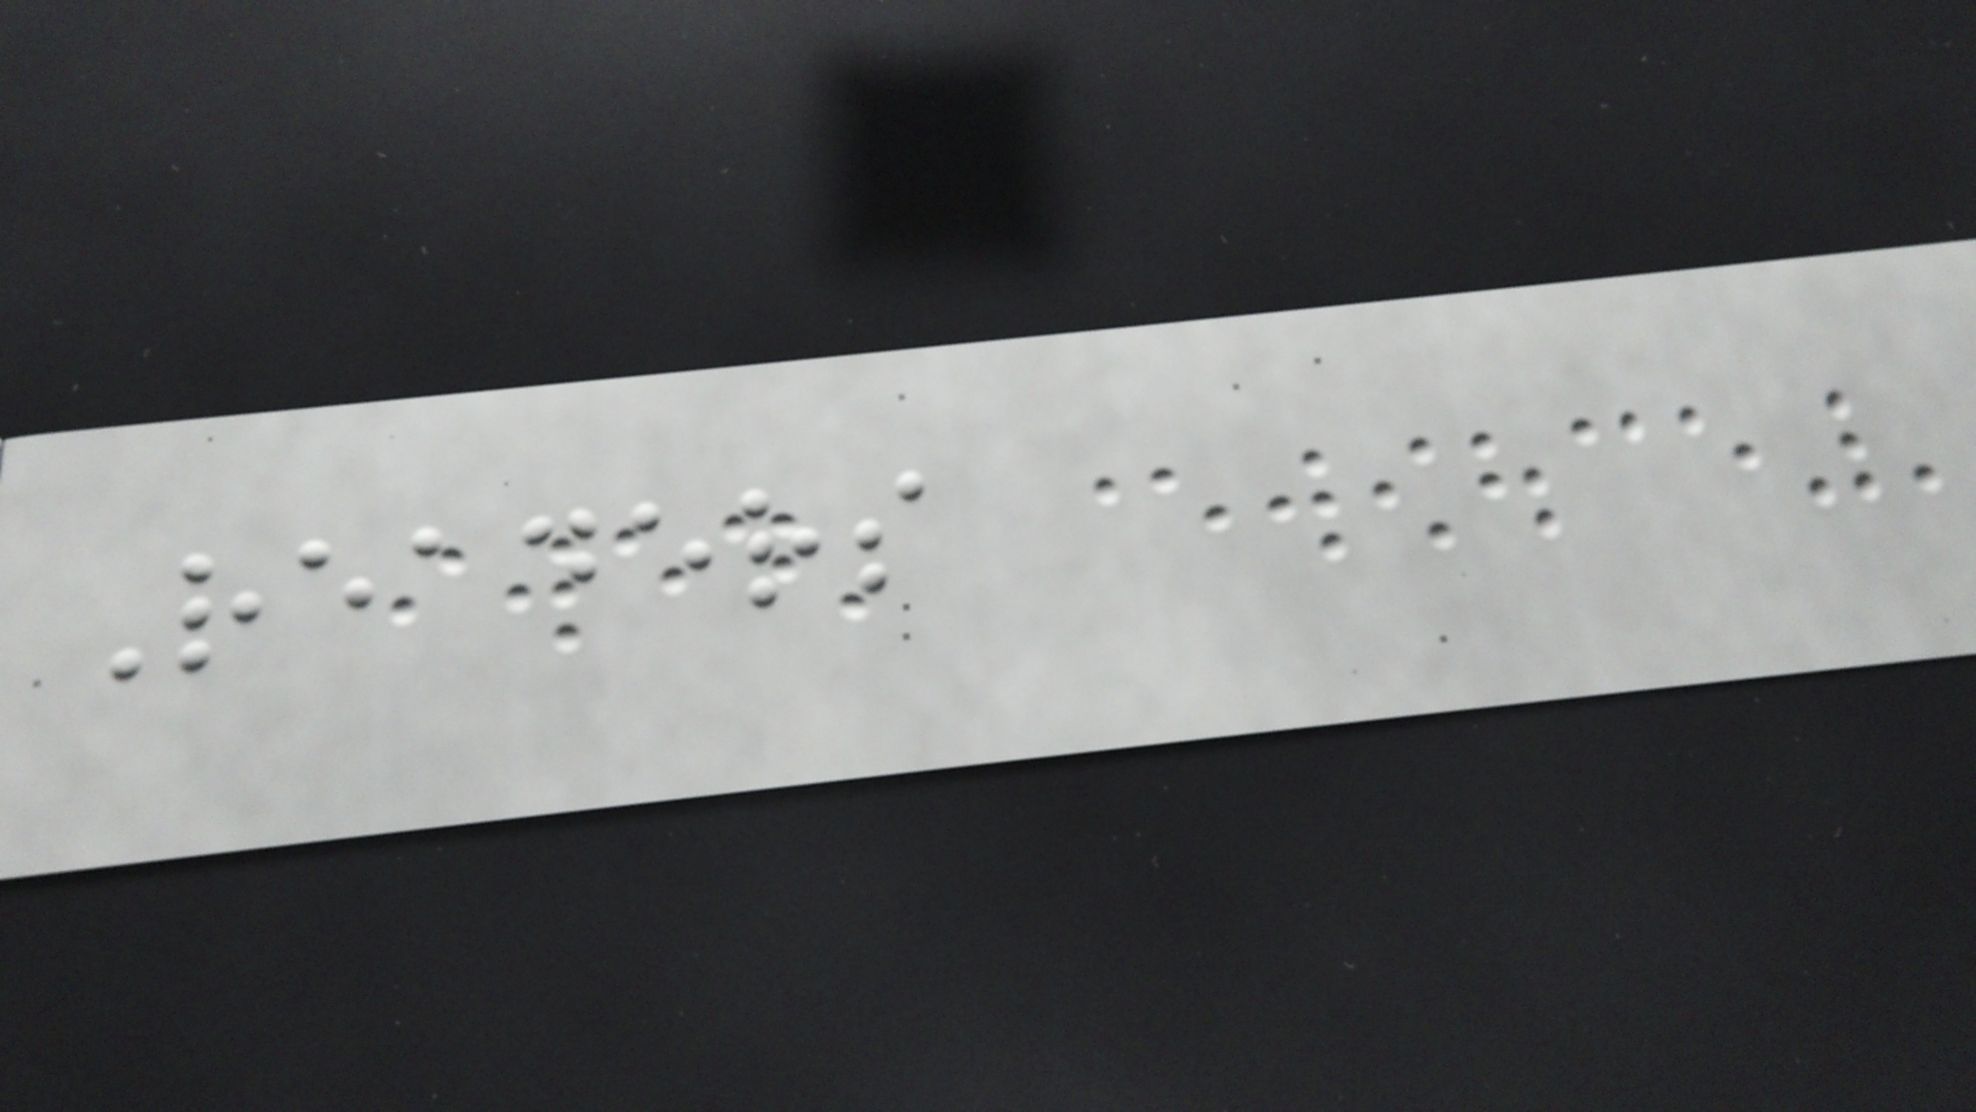Readers
